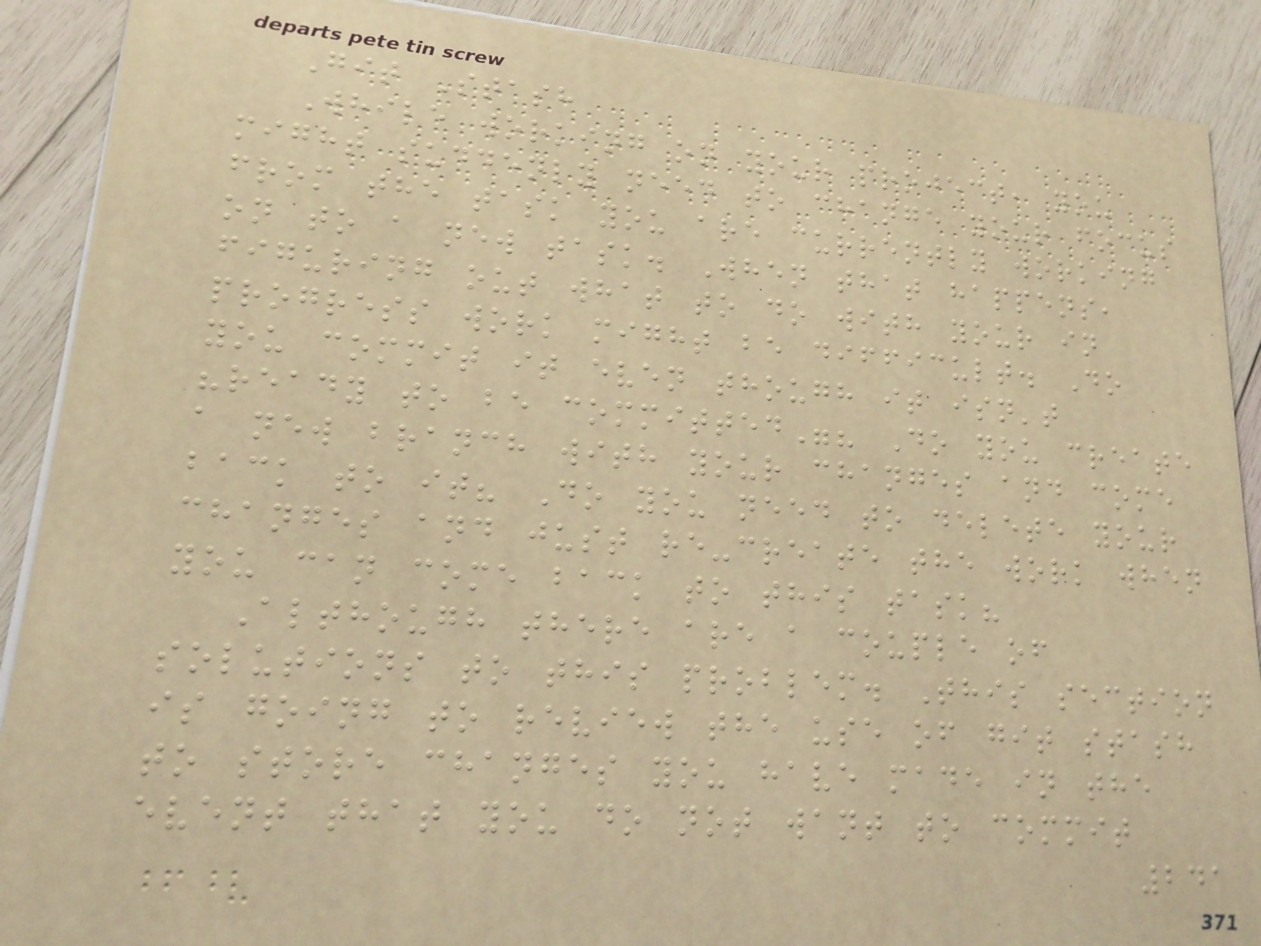Git Stash
While working on your project, you
might suddenly need to change your focus
from the task you are currently working
on to a new task. When that happens,
figuring out what to do with your in
progress work might be difficult. Do
you commit it even though it isn't
"ready to be committed"? Do you create
a new branch with your changes and come
back to it? Do you need to delete your
changes and just re-create the work when
you can come back to this task?
Although there are a couple of
solutions to this problem. This section
is going to review the use of git stash
to store changes you have made in the
event that you do not want to commit
241
